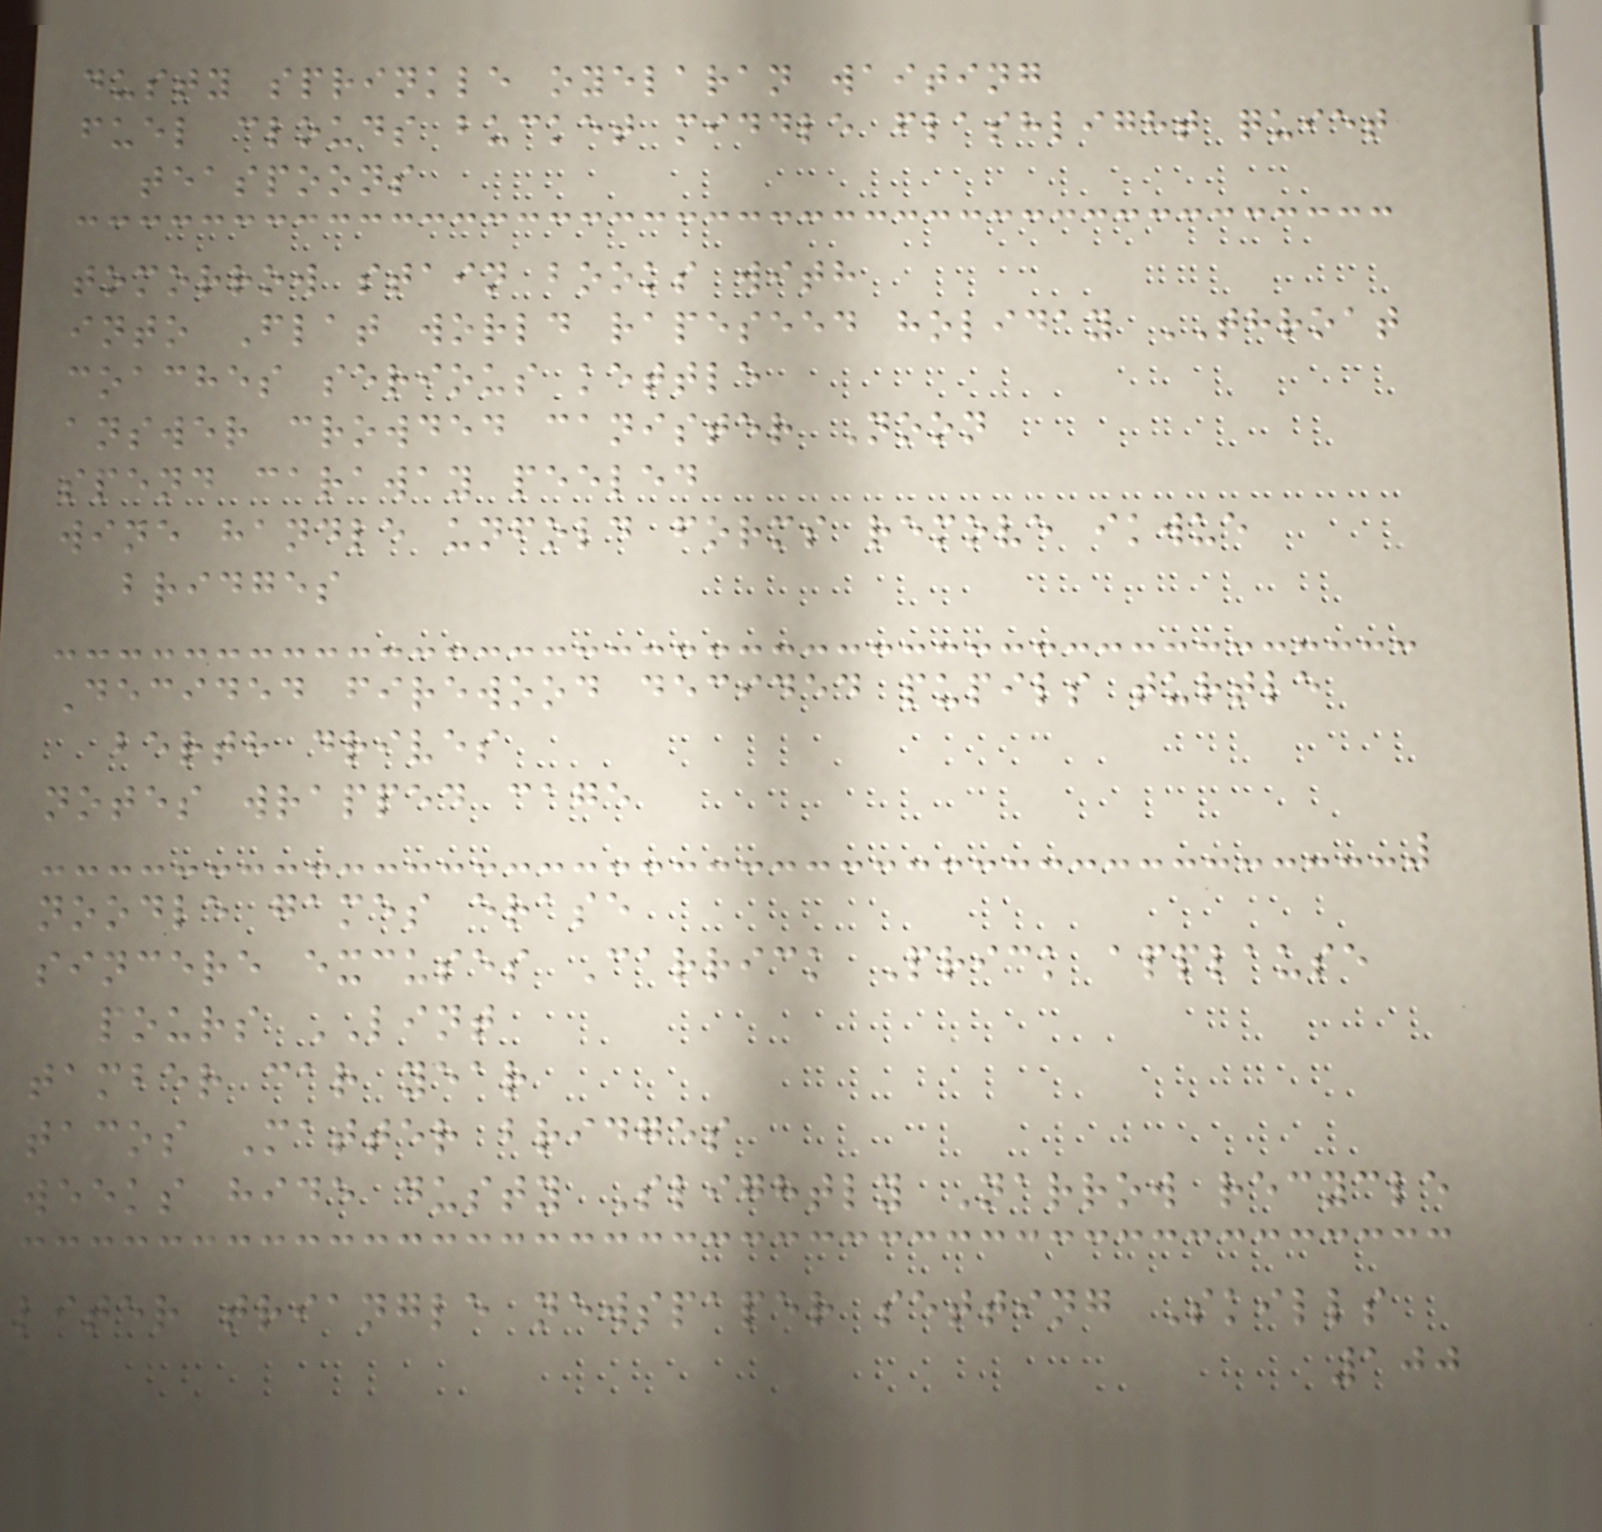dusty sprinkle oyelaran waiting
fuel clouds bucket middle flashlight quiet
teaspoons
tomorrow stain books with
into Flat world rapeseed holiday THROAT
coaches serious kettle
answer crowded canister Noon
spend caraway peeled
wine handle unfold forms remove ikwue
bridges
Decided firewood decided pupils turtle
berth drives
notes wrapped cage
noodle games erase
sincere excuses Carrick Prick applause
pours LINT
tamber car year
tacos Matter bridges
weeks hide dusty Slightly Narrow recycle
liter triangle newspaper setting Skills
100
